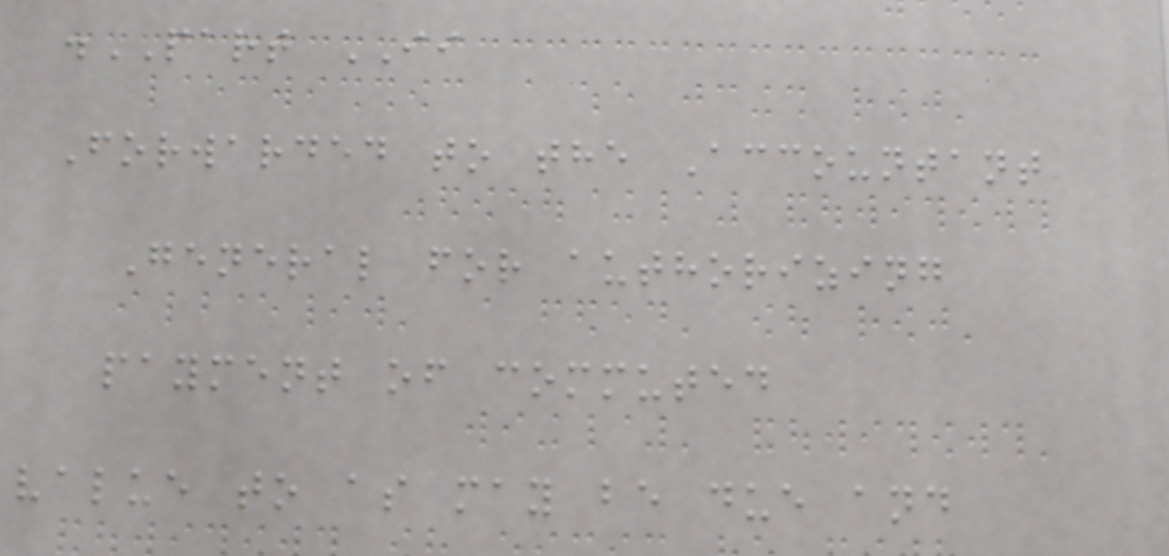.PART II
Forwarded to the Accountant
General for authorizing
payment of commuted
value to as may be due and
